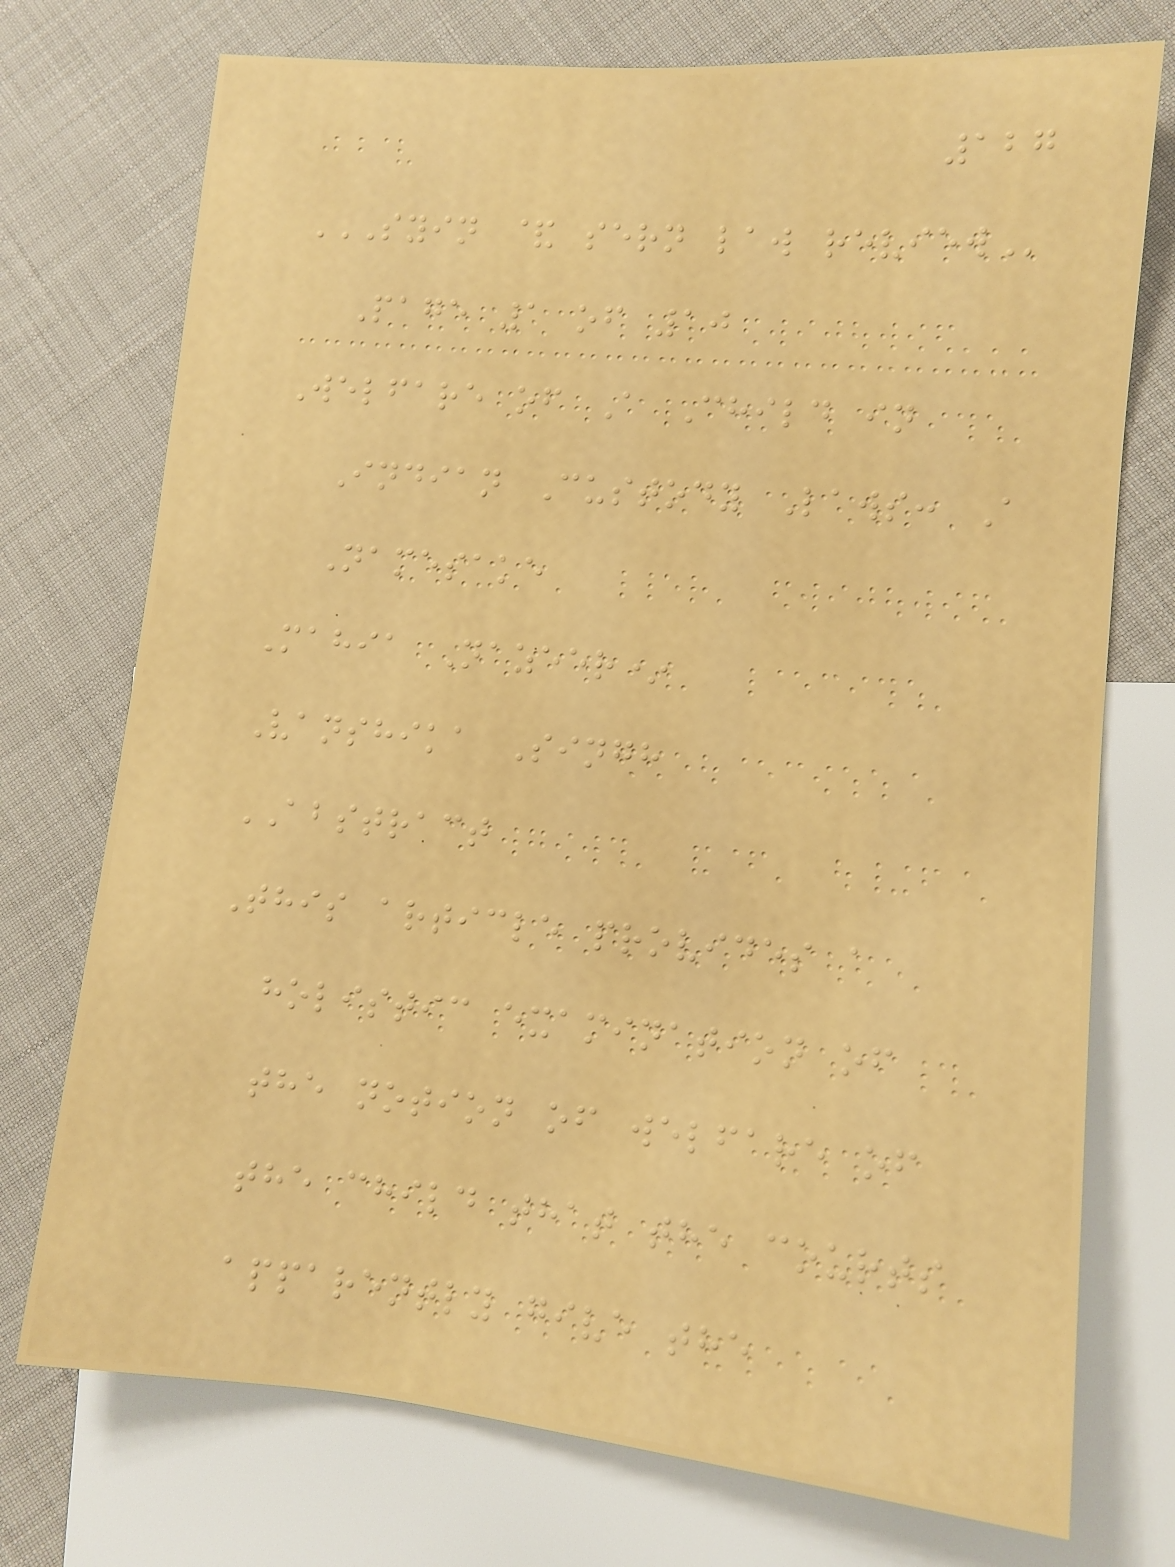127
SYIN & SERN LAW REVIEW
Page 1 of 10
Welfare of A Child in
Indian Custody Laws: A
Namesake
Mahia Nazeer*
Vanshika Singh
ABSTRACT
This article provides a
holistic examination of
the notion of welfare of
the child that the courts
apparently give the
